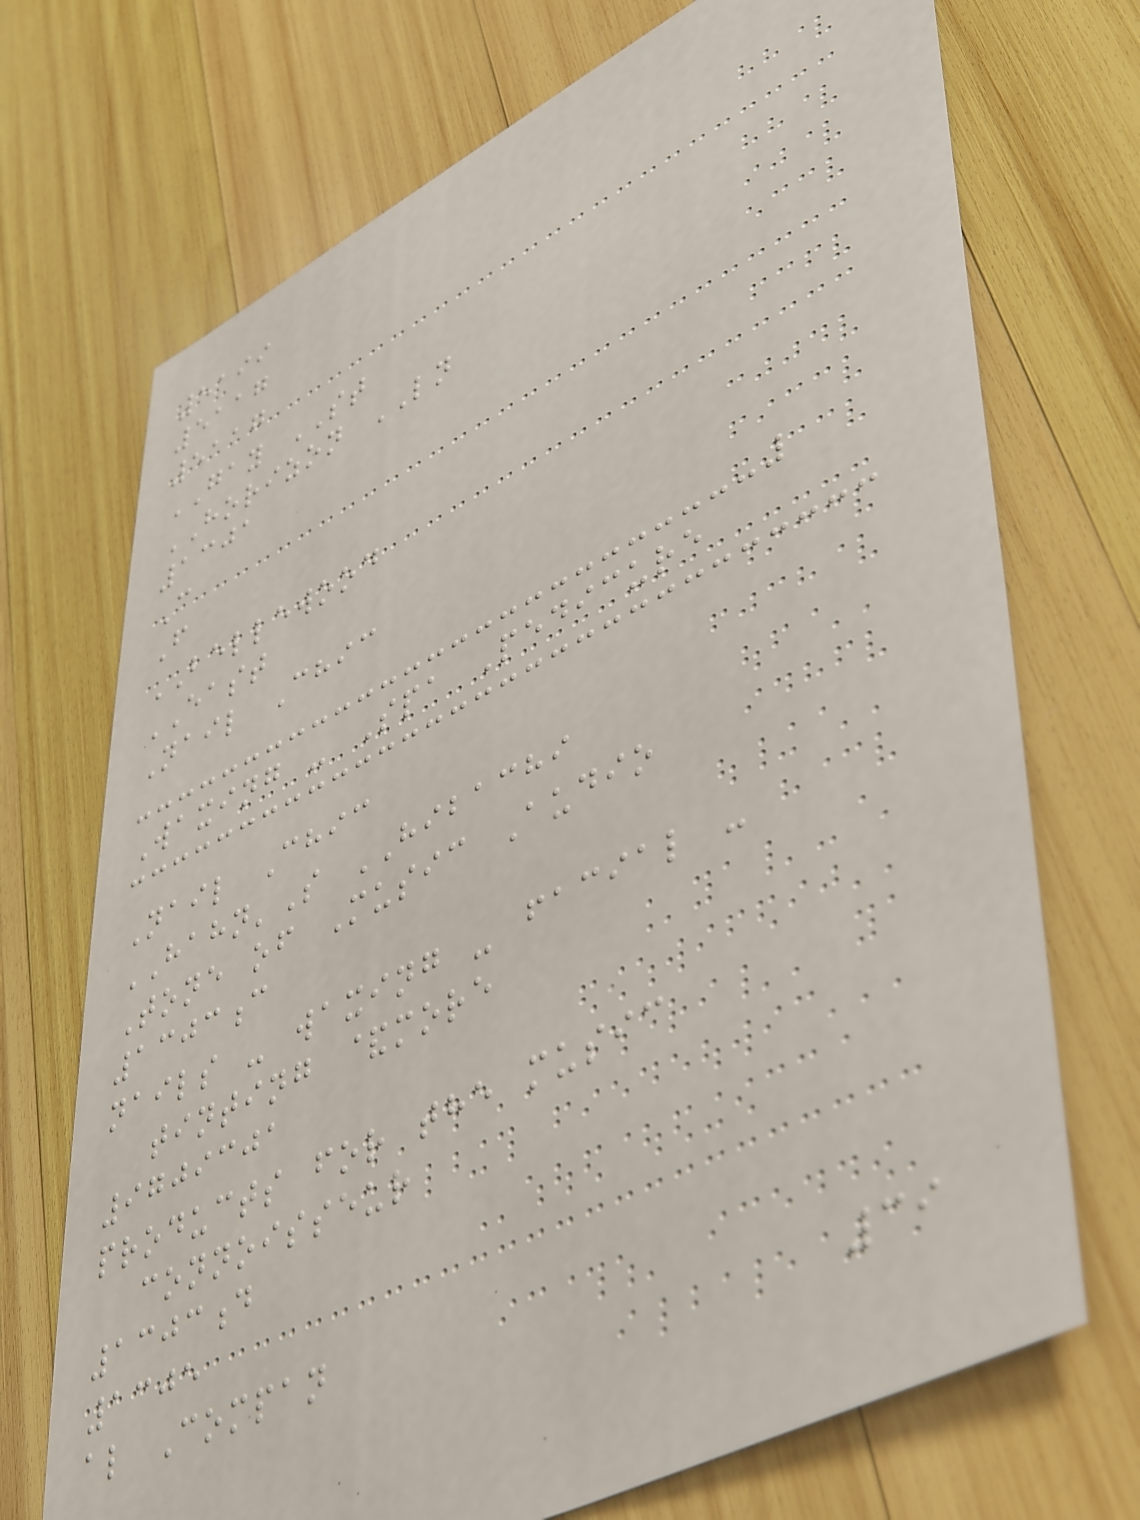5199
5117
5117
GAY ST
HORIZON LN
1301
C
F
BELLEWOOD
EAST
Nail Chic
Waxing - Spa Pedicure
Nail Chic
HAHN'S HIBACHI
Tone of Music Audio
1303c
nails - waxing - facial -
tinting &more
9709301
products for the music
connoisseur
1303d
1305
al Compan
39
